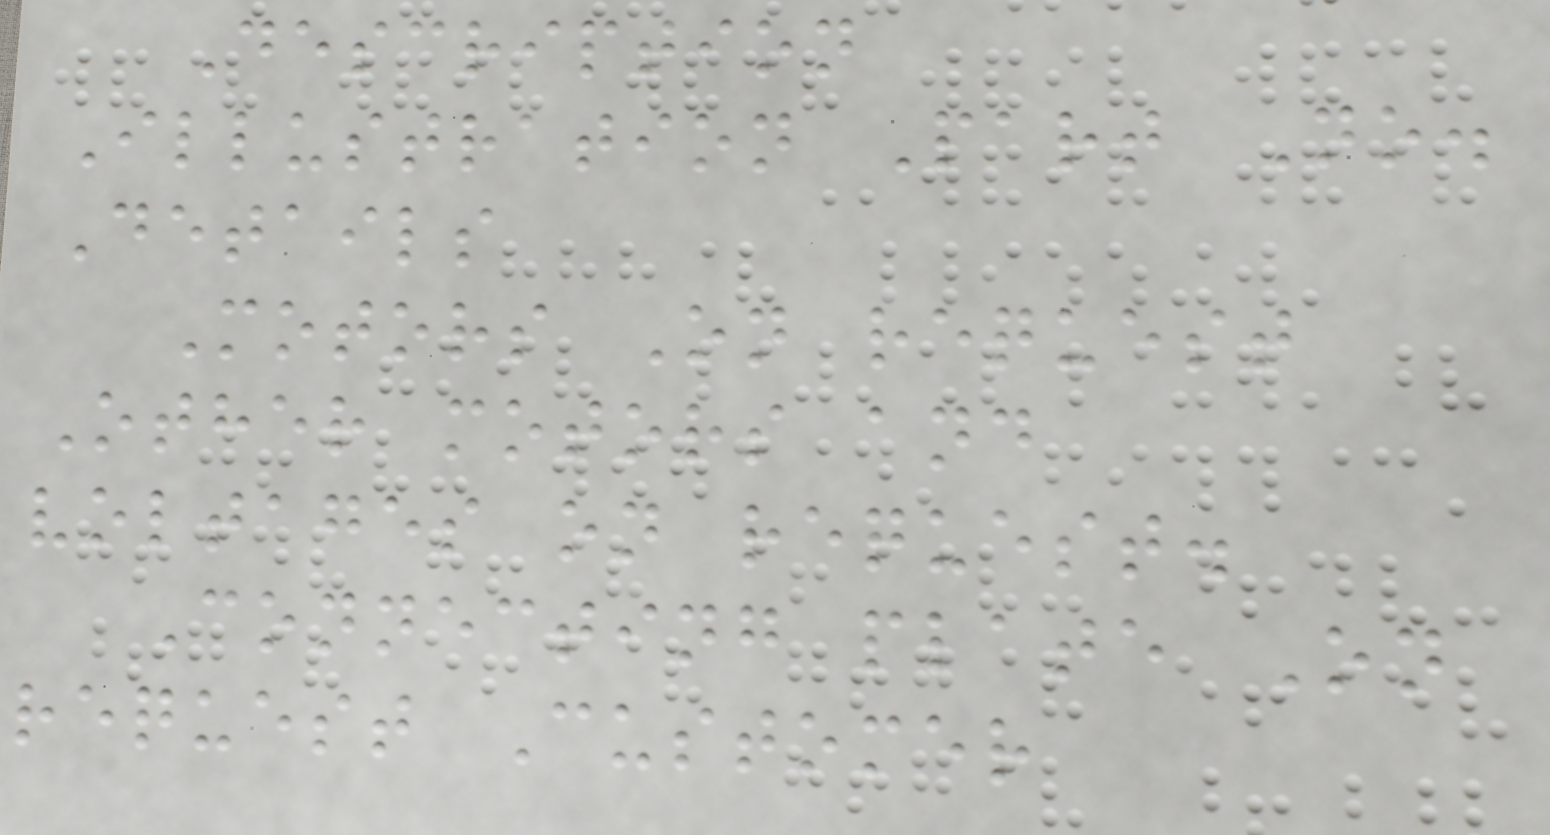Description
Illustration Part No.
Details
Motors On request
Other motors and
voltages on request.
Connecting plate On
request Customer
